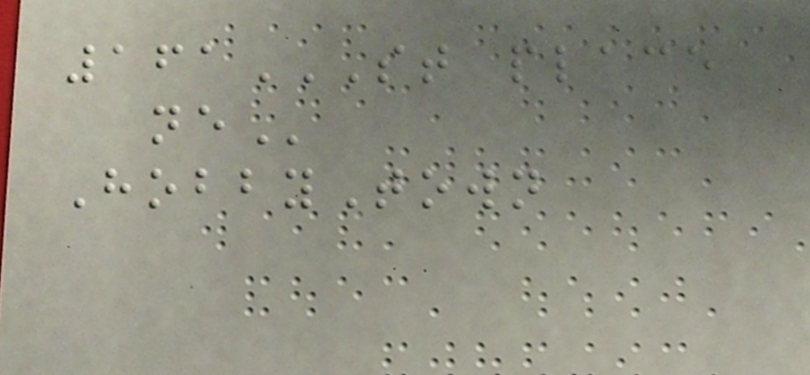161ST PLACE
NE
HobbyTown
